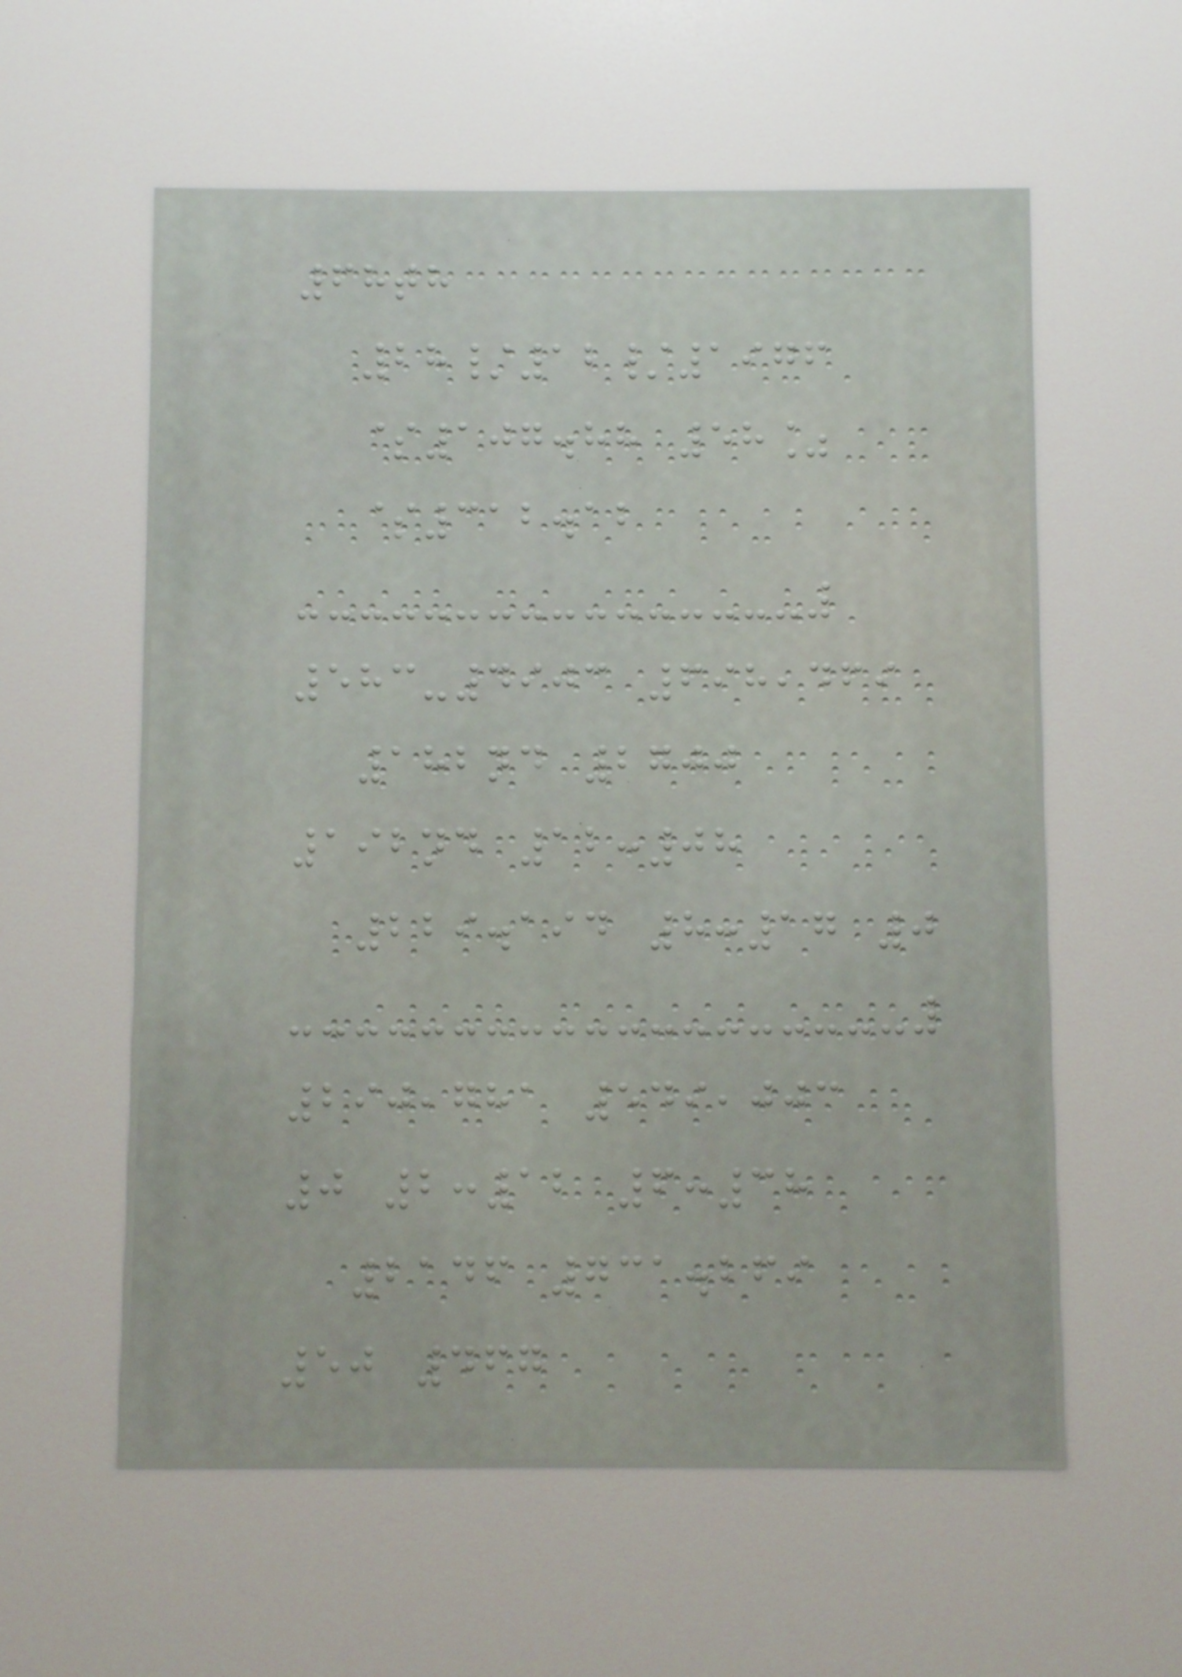68th
28/12/1976
$107.88 58%
$312.12
583-4903 698,469
182nd 2700
192nd 12:08
229.194 8:17 0
290,781 549,003
0 2:12 6:38
2146 731.269
50 467
